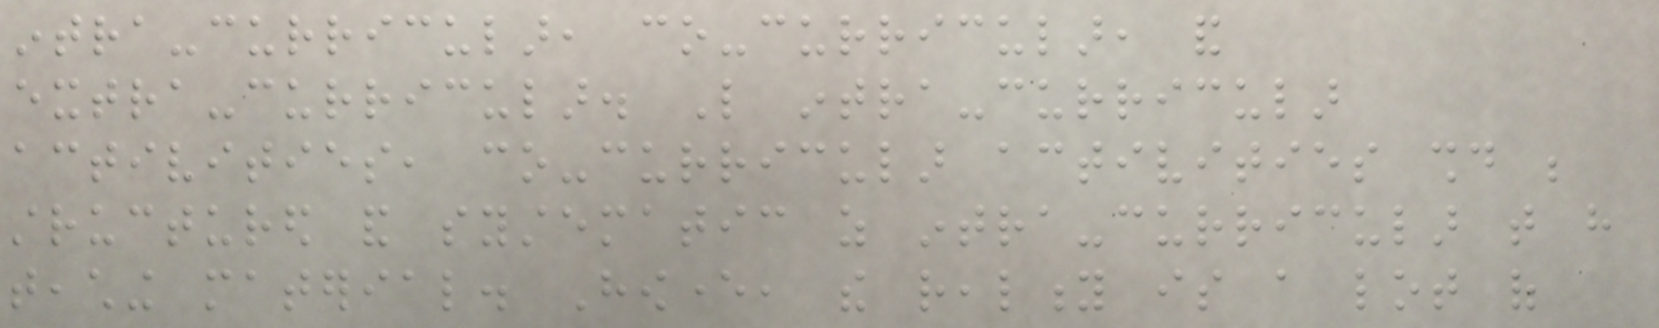intra-curricular, co-curricular, and
extra-curricular. Like intra-curricular
activities, co-curricular activities should be
structured and systematic as intra-curricular that have
teaching material. However, the reality is a lot of
